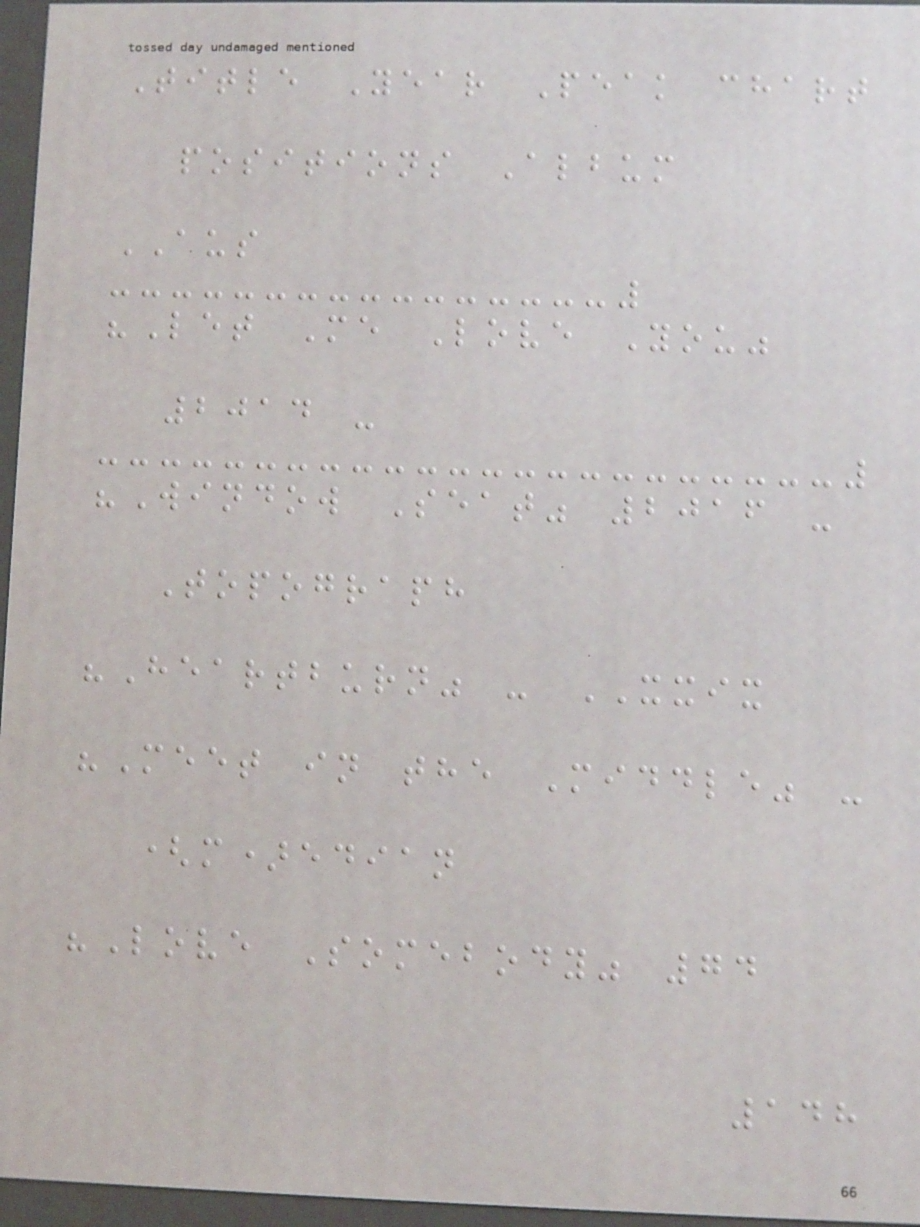Title Year Peak chart
positions Album
AUS
"Let Me Love You"
2014 -
"Window Seat" 2016 -
Topograph
"Heartburn" - XXIX
"Meet in the Middle" -
(m)edian
"Love Somebody" 74
148
